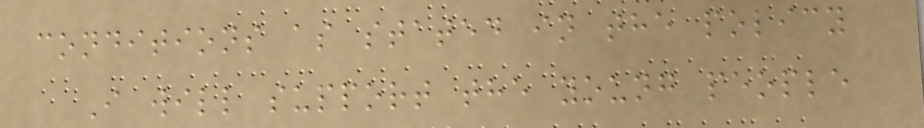conditions as stated in the policy
I will support the young people
